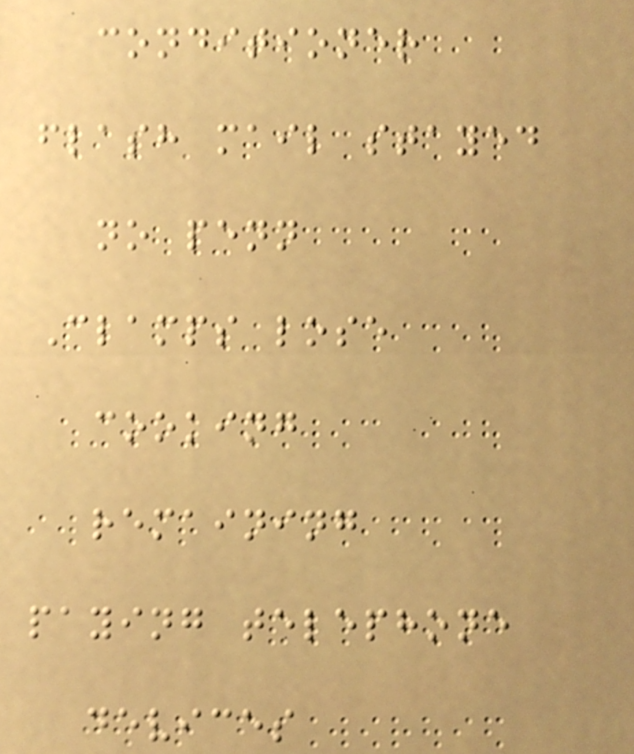conditioner
flash mail stayed
no penn
Clamps lose
cooking
remaining
paying telephone
devices
